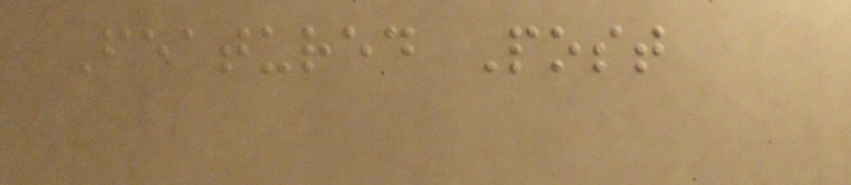Featured Post
